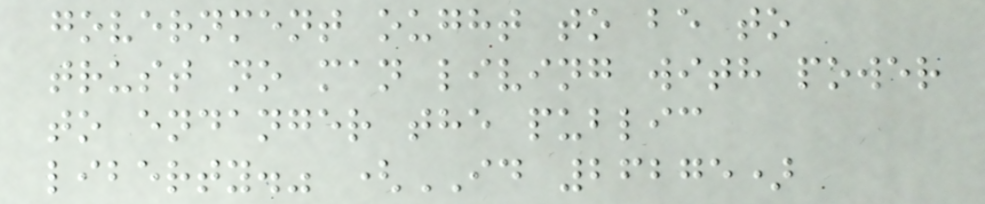government ought to be to
trust no man living with power
to endanger the public
liberty." (ID 26275)
